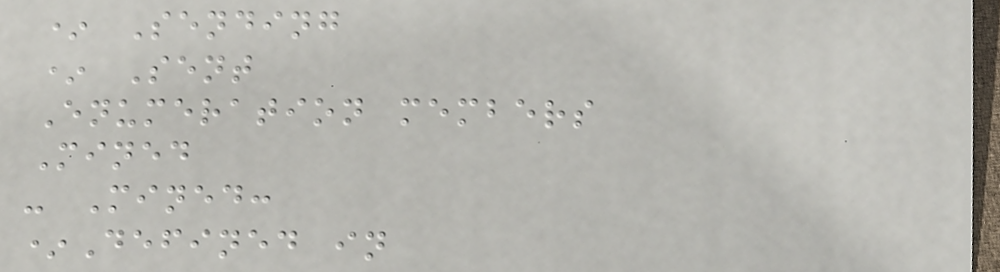* Sending
* Sent
Enumeration members
Mined
- Mined:
*Defined in
